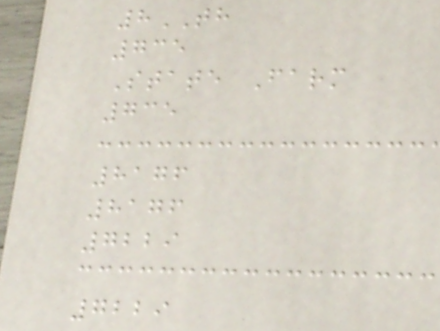8TH
735
State Farm
735
8176
8176
7229
7229
